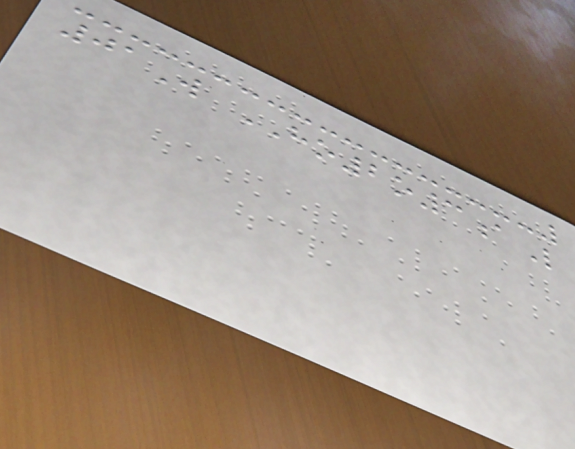01W HO2o3aL
